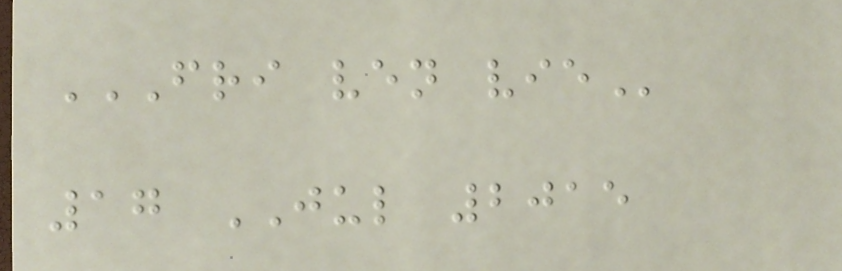FRI VEN VIE
17 JUL 2015
